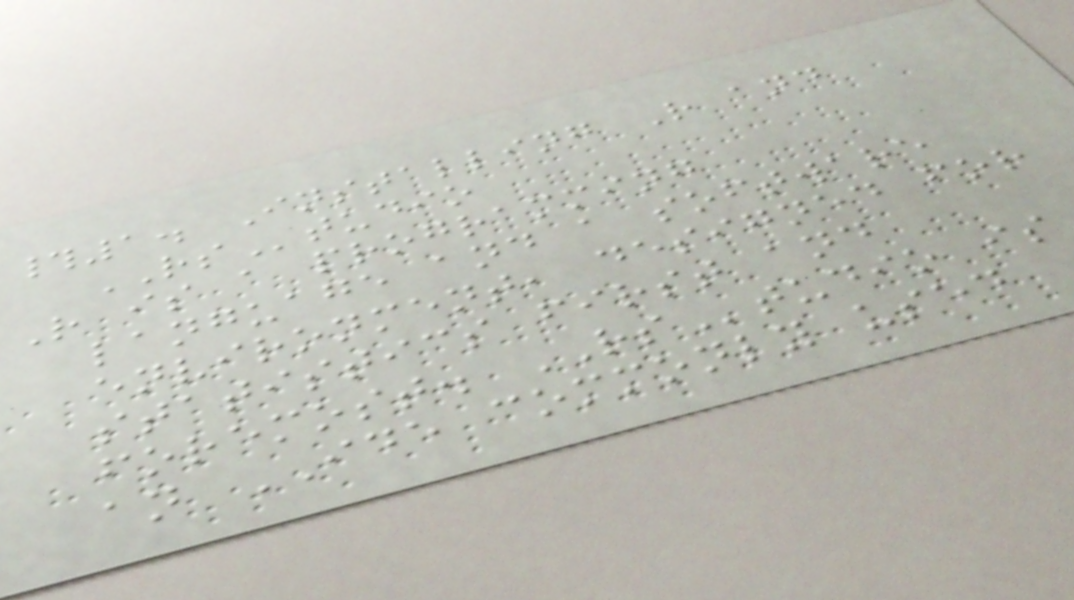#1. Installing R and
RStudio
R is a programming
language and a software
environment, designed for
statistics first and
foremost. RStudio is
an IDE commonly used
